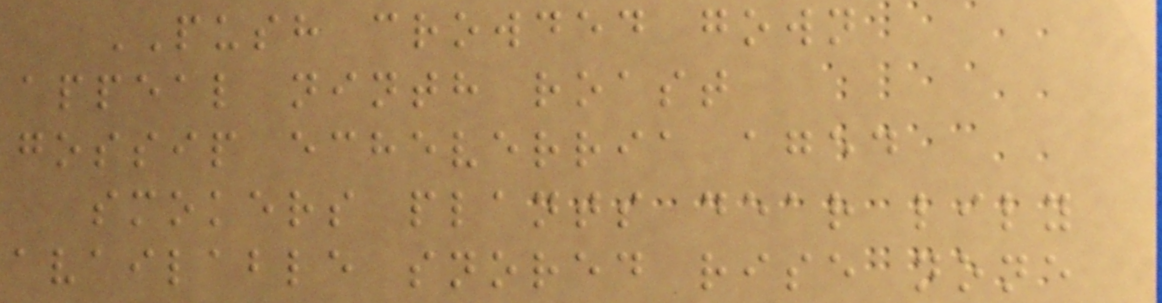PUSH crowded gown
appeal ninth roast
gossip echeverria aged
smokers plants dear lily
available snored rise none
